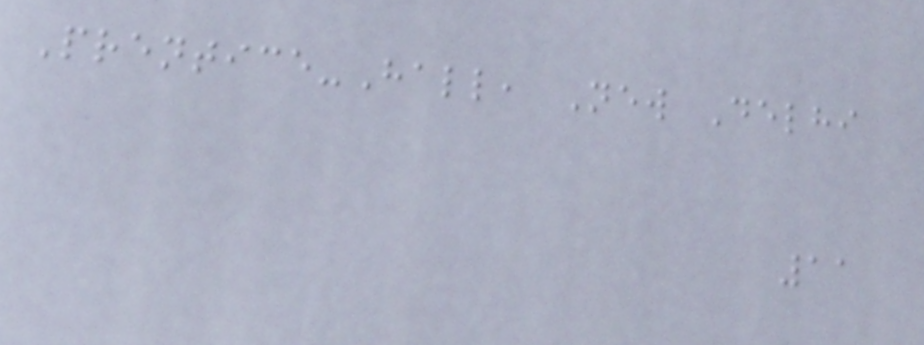Prentice-Hall, New Delhi
11
